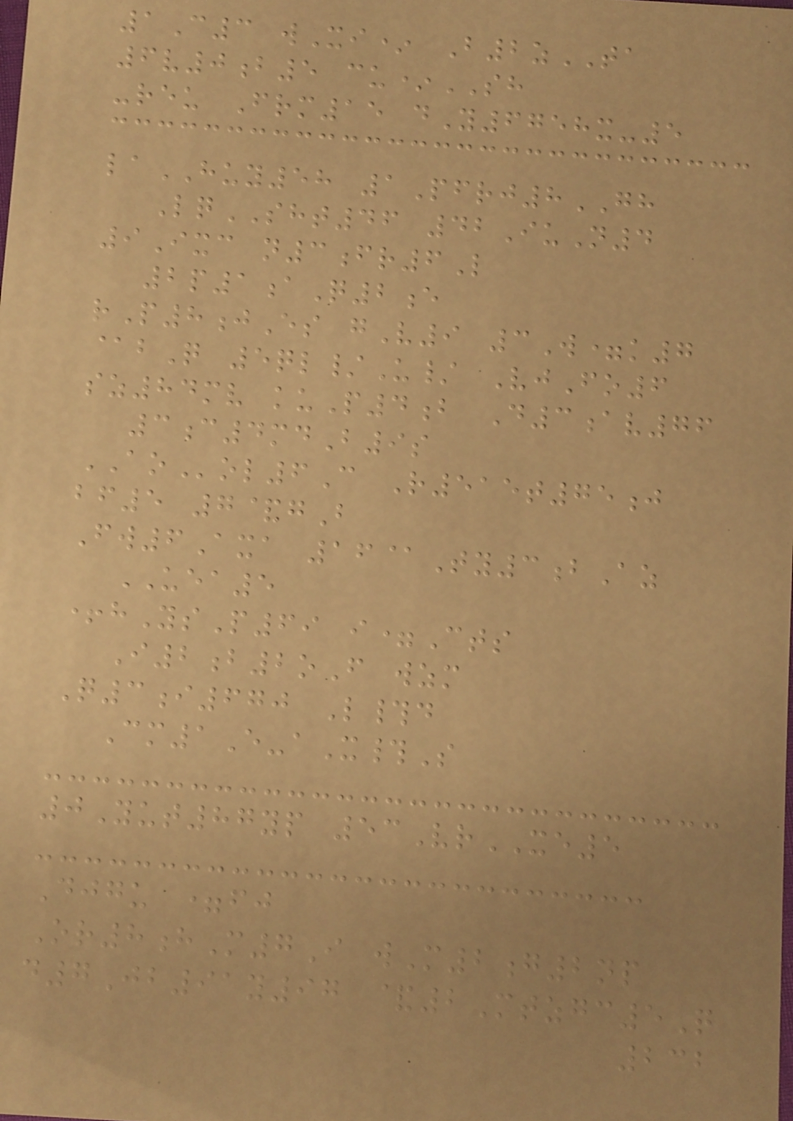1C3 wXi* B2zTA
6v0b5 cu*SH
-reu Frm15 dY6758x-5
laHUY58 1Pfrj8GH
LqSHT46 42IuN4
9Ixc n3fr6L
2p1aQ2e
rP8jEs gV9 3W=k7
@bQ 5ql/U/ VjFo6
sz84mv kuP4b D3av76
3c4mdB9s
AOol6C R515t75j
bf5 7&gB
Fw6Axa 16@Ty3bAz
UEA5
+hYsP69 i=Cts
I2b2oF wzm
Q3i670 L#d
Cm1E-aX#S
0Yut87yp 53VrXE5
Djgu =fj
Or8hM7I wM2g2np
d7Jb91y97 &2Mtzgc5Q
232
